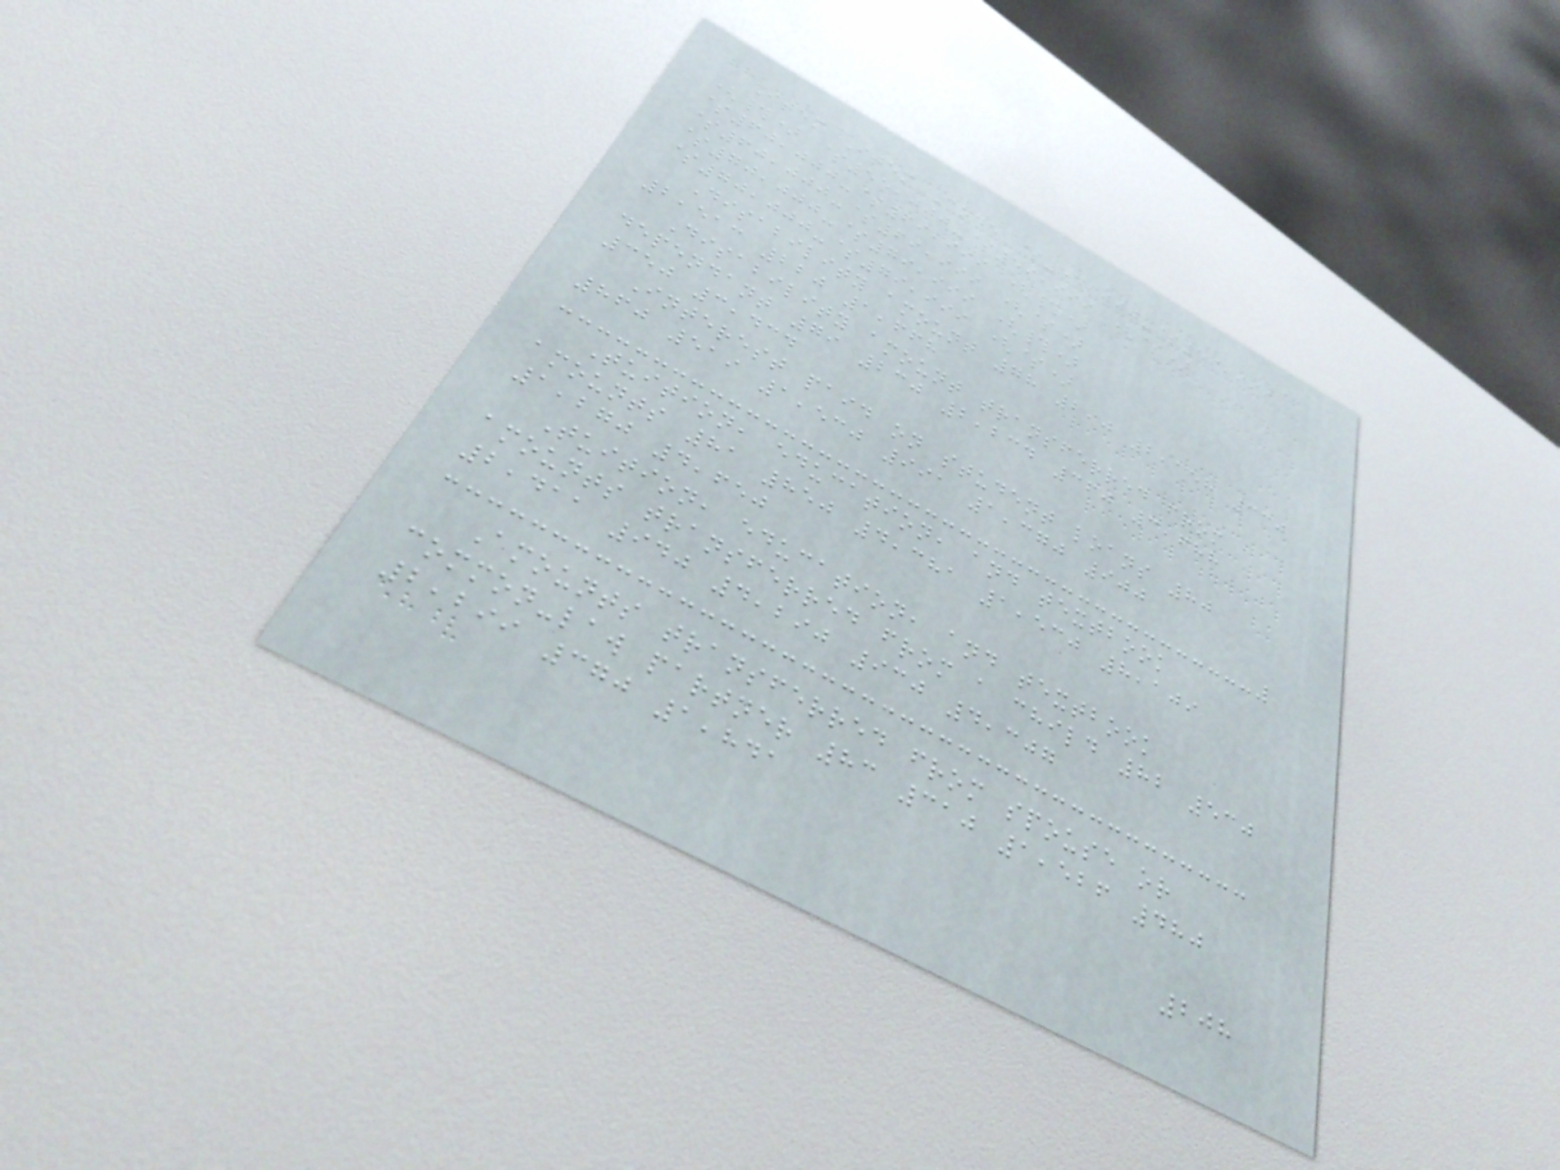Item Item Code $55,000-$59,999
(#) $55,000-$59,999 ($)
$60,000-$69,999 (#)
$60,000-$69,999 ($)
$70,000-$79,999 (#)
$70,000-$79,999 ($)
Disability amount 78 290 2,158 330
2,513 220 1,668
Disability amount transferred from a
dependant 79 230 2,234 360 3,688
350 3,434
Interest paid on student loans 80
860 519 1,530 991 1,370 900
Tuition, education, and textbook
amounts 81 850 4,381 1,530 8,109
1,270 4,650
Tuition, education, and textbook
amounts transferred from a child 82 530
2,411 940 4,290 930 4,307
Amounts transferred from spouse or
common-law partner 83 310 1,526 480
2,299 370 1,841
208
